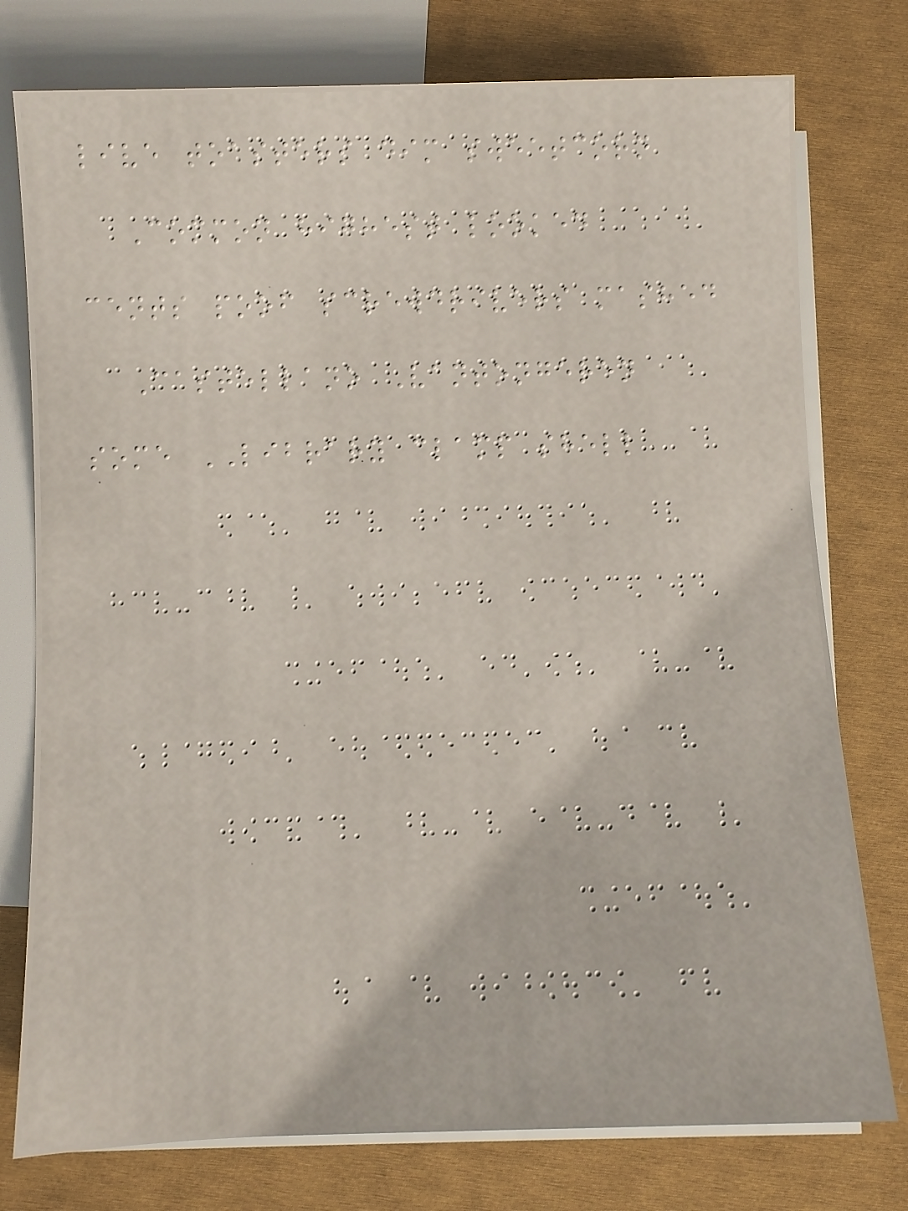live toasters dim sweetcorn
Common highest looked
cents poof screwdrivers mashed
Castellano Vantongeren
some LIBRARY clamp shell
